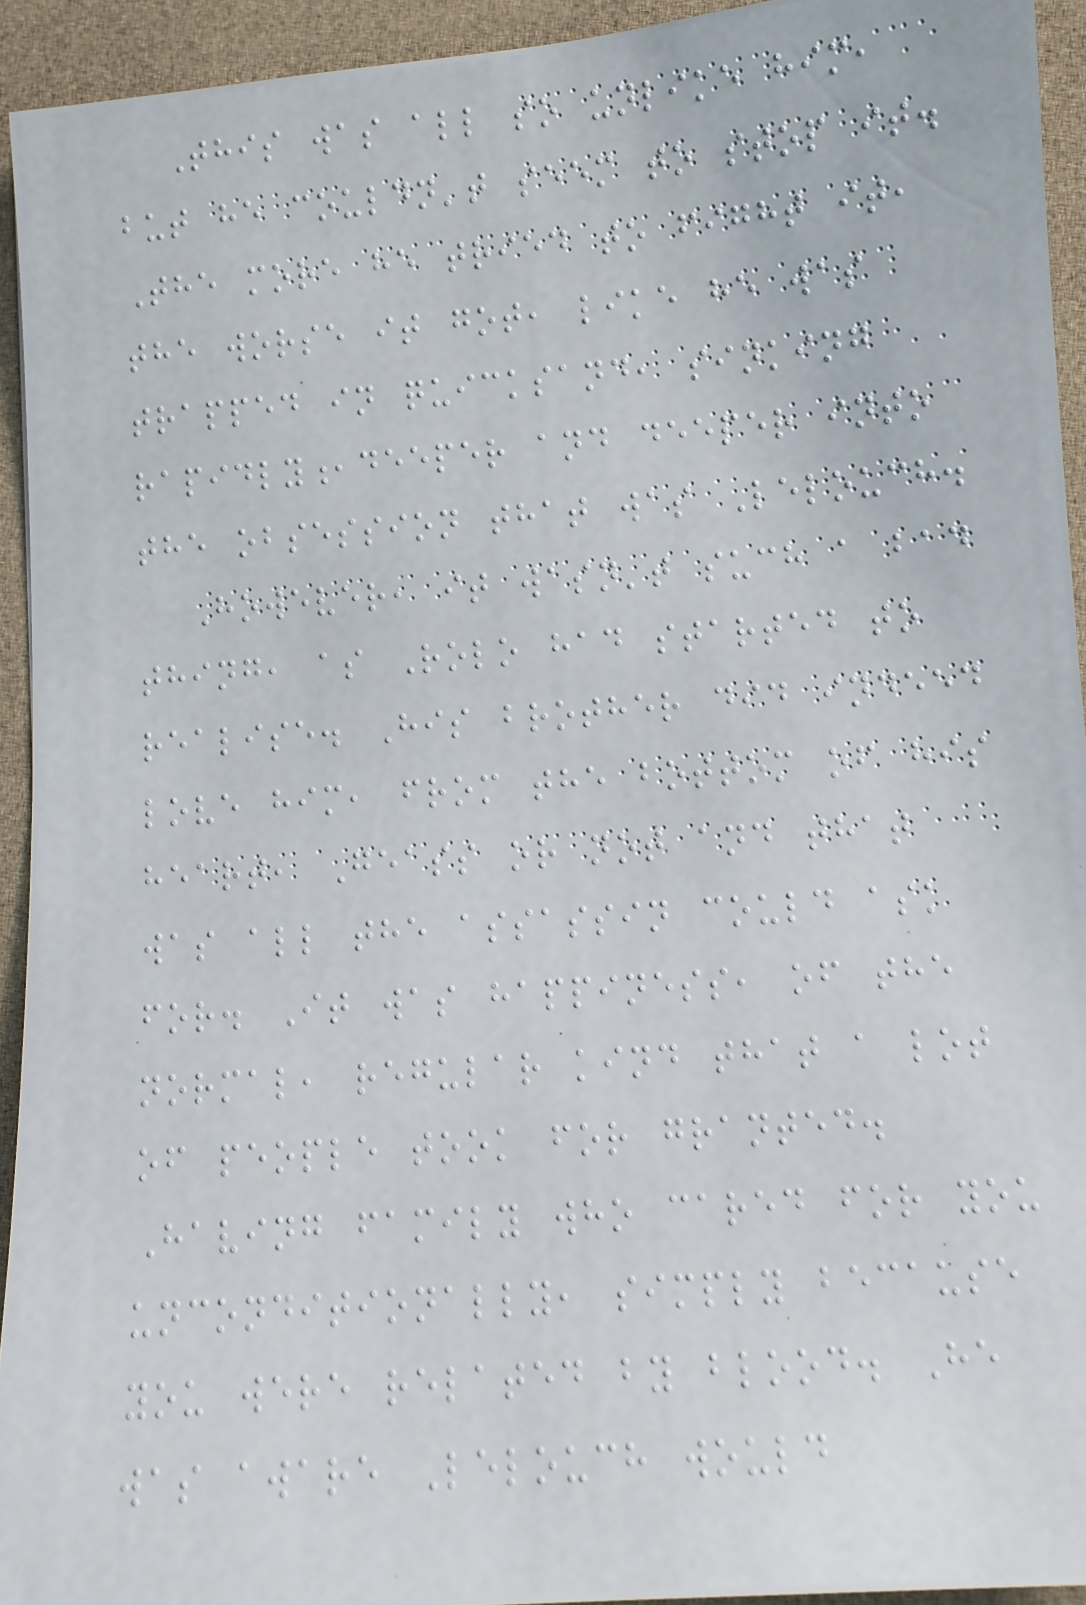This was all so unlike him,
but he couldn't seem to stop it.
The more he tried to fight it,
the worse it got, like he was
trapped in quicksand, sinking
rapidly,deeper and deeper into
the obsession that was Lelouch.
However, it wasn't such a bad
thing, as Rolo had started to
realise. His brother did indeed
love him, from the bottom of his
heart, Geass or not and that
was all the assassin could ask
for. It was happiness, of the
normal, regular kind that a lot
of people took for granted.
Having family who cared for you
unconditionally, simply because
you were related by blood. He
was aware Lelouch would
